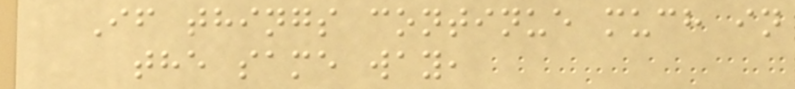If things continue much in
the same way,
